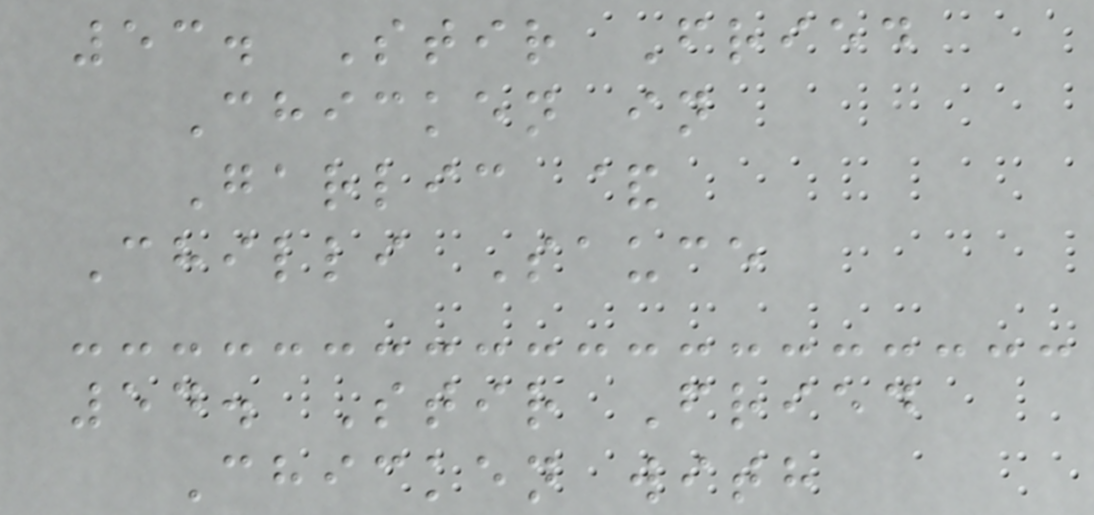53. Stir Fried
Chicken in
Garlic &
Chilli Sauce
54. Stir Fried
Chicken with
